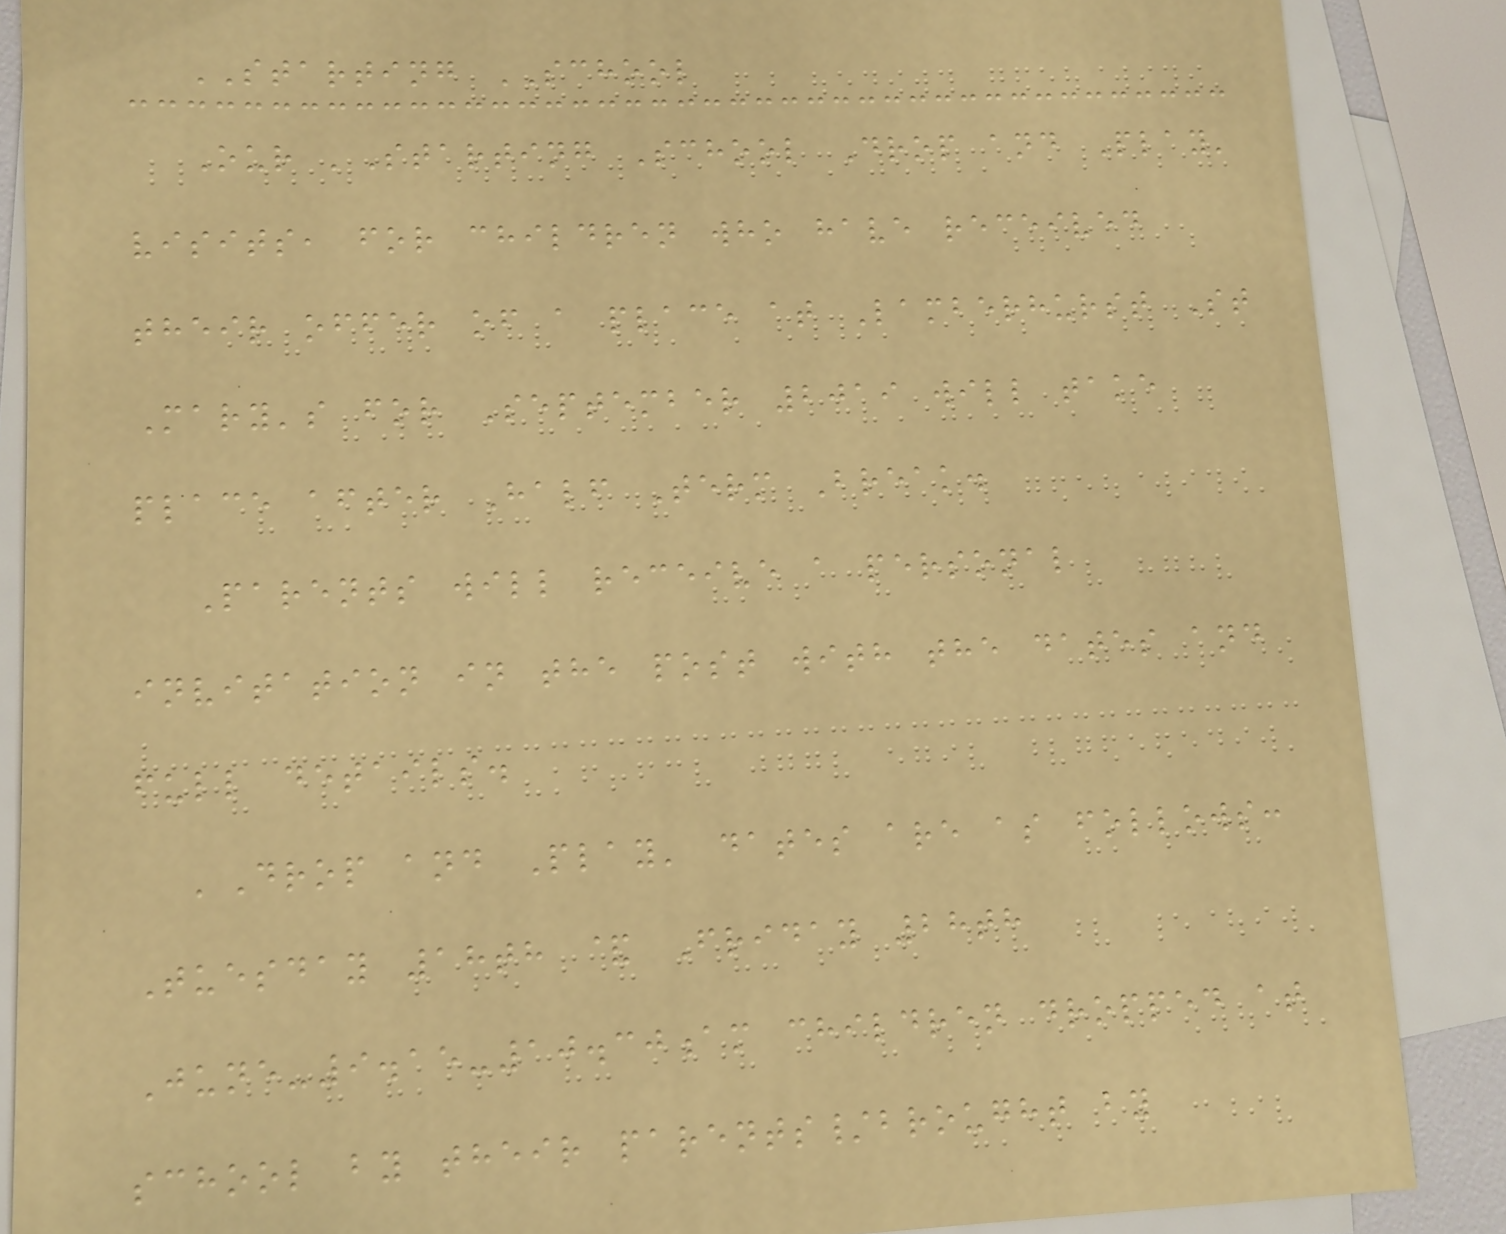STARTING SCHOOL
Our 'Starting School Drop and Play'
visits, for children who have received
their offer of a place at Lamberhurst St
Mary's for September 2019 will take
place after Half Term Break.
Parents will receive a personal
invitation in the post with the dates and
full details.
'Drop and Play' dates are as follows:
Tuesday 18th & Friday 28th
June-9.15-10.30am children dropped at
school by their parents/brought by
